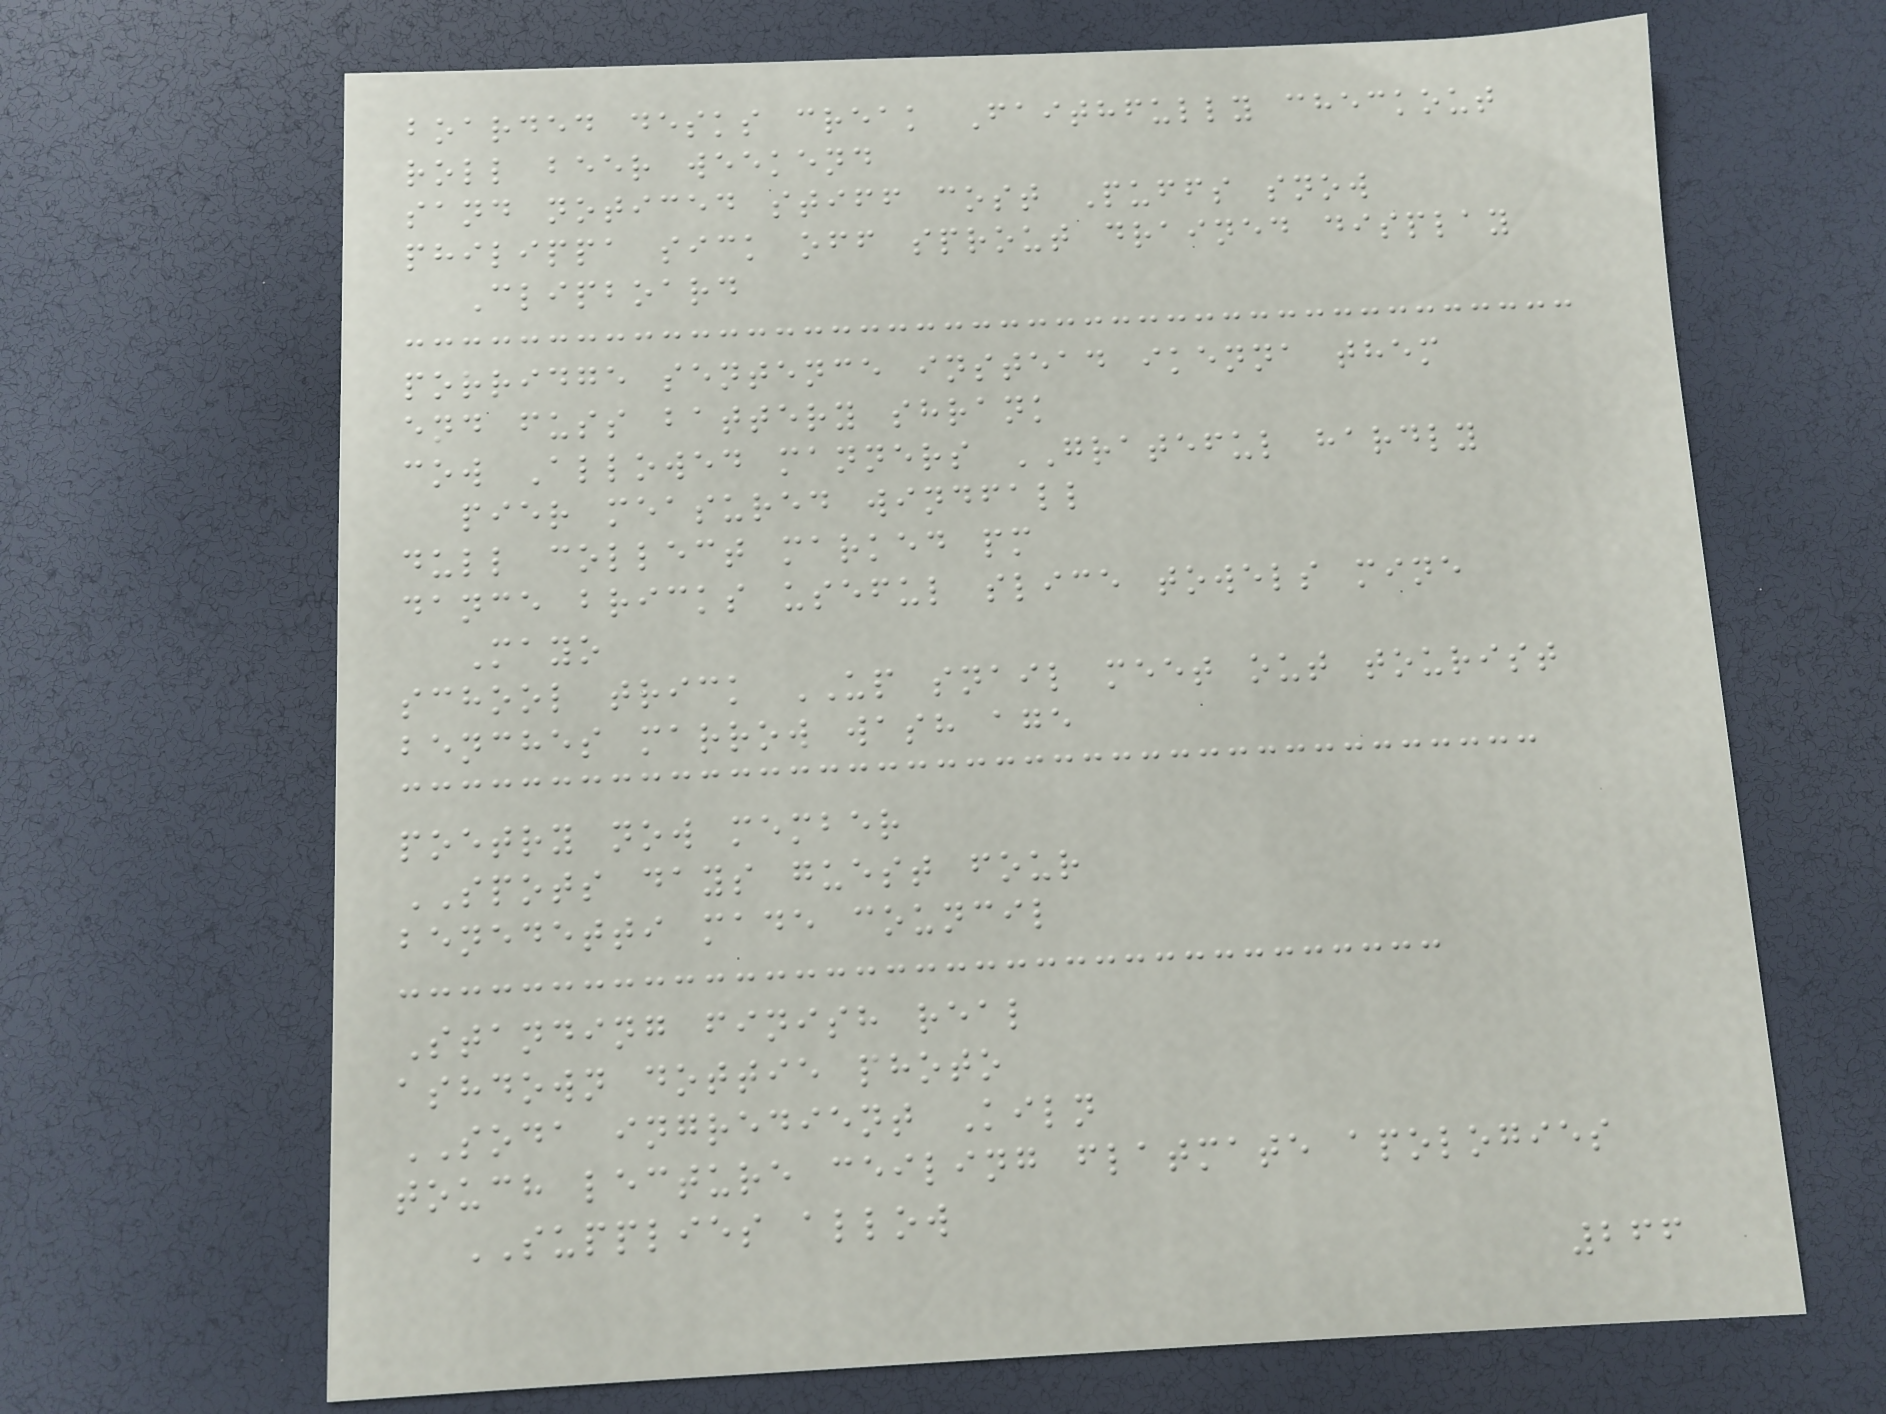boarded desks creak Faithfully checkout
roll beer weekend
sand noticed stiff cost Puffs snow
philippa sick off sprout drained display
Clipboard
porridge sentence instead ikenna them
end fuss battery shrank
cow Allowed manners GRATEFUL hardly
pier measured windfall
dull collect marked pm
dance bricks useful slice towels mine
Mayo
school trick UP snail meet out tourist
benches marrow wash age
poetry now member
SPOTS days guest four
benedetti made council
Standing finish real
ashdown dottie photo
SODA ingredient Kiln
touch lecture ceiling flatmate apologies
SUPPLIES allow
266
